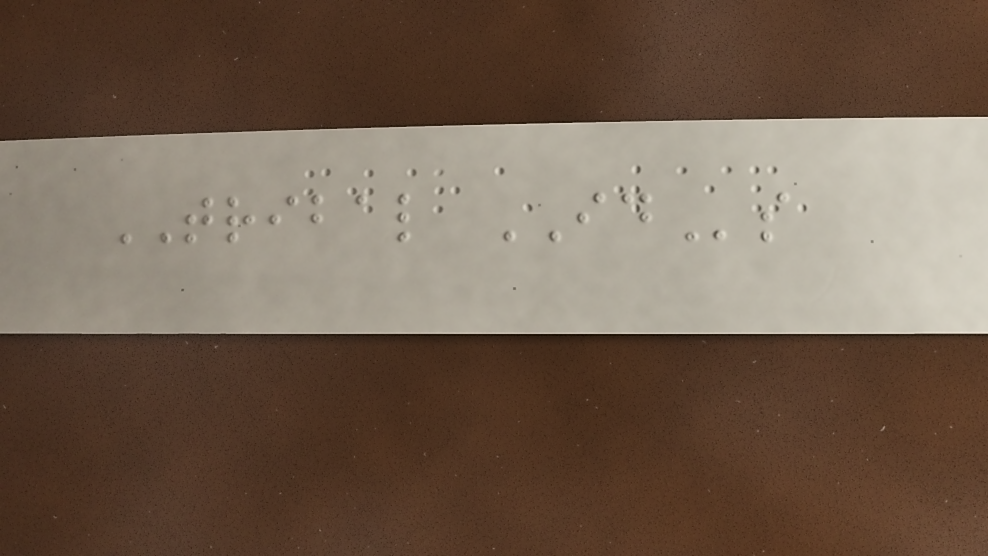TRIBAL IDs
